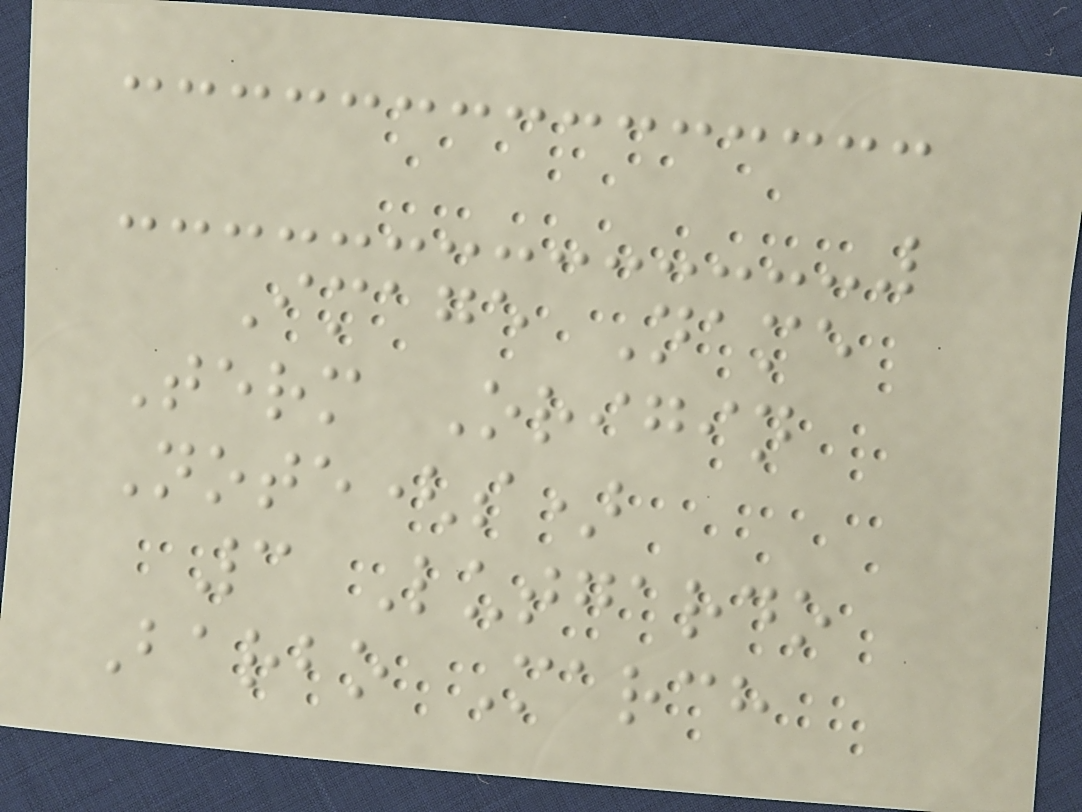Image Name
Term Origin
Note(s)
3 Lutgardo
Barbo March
